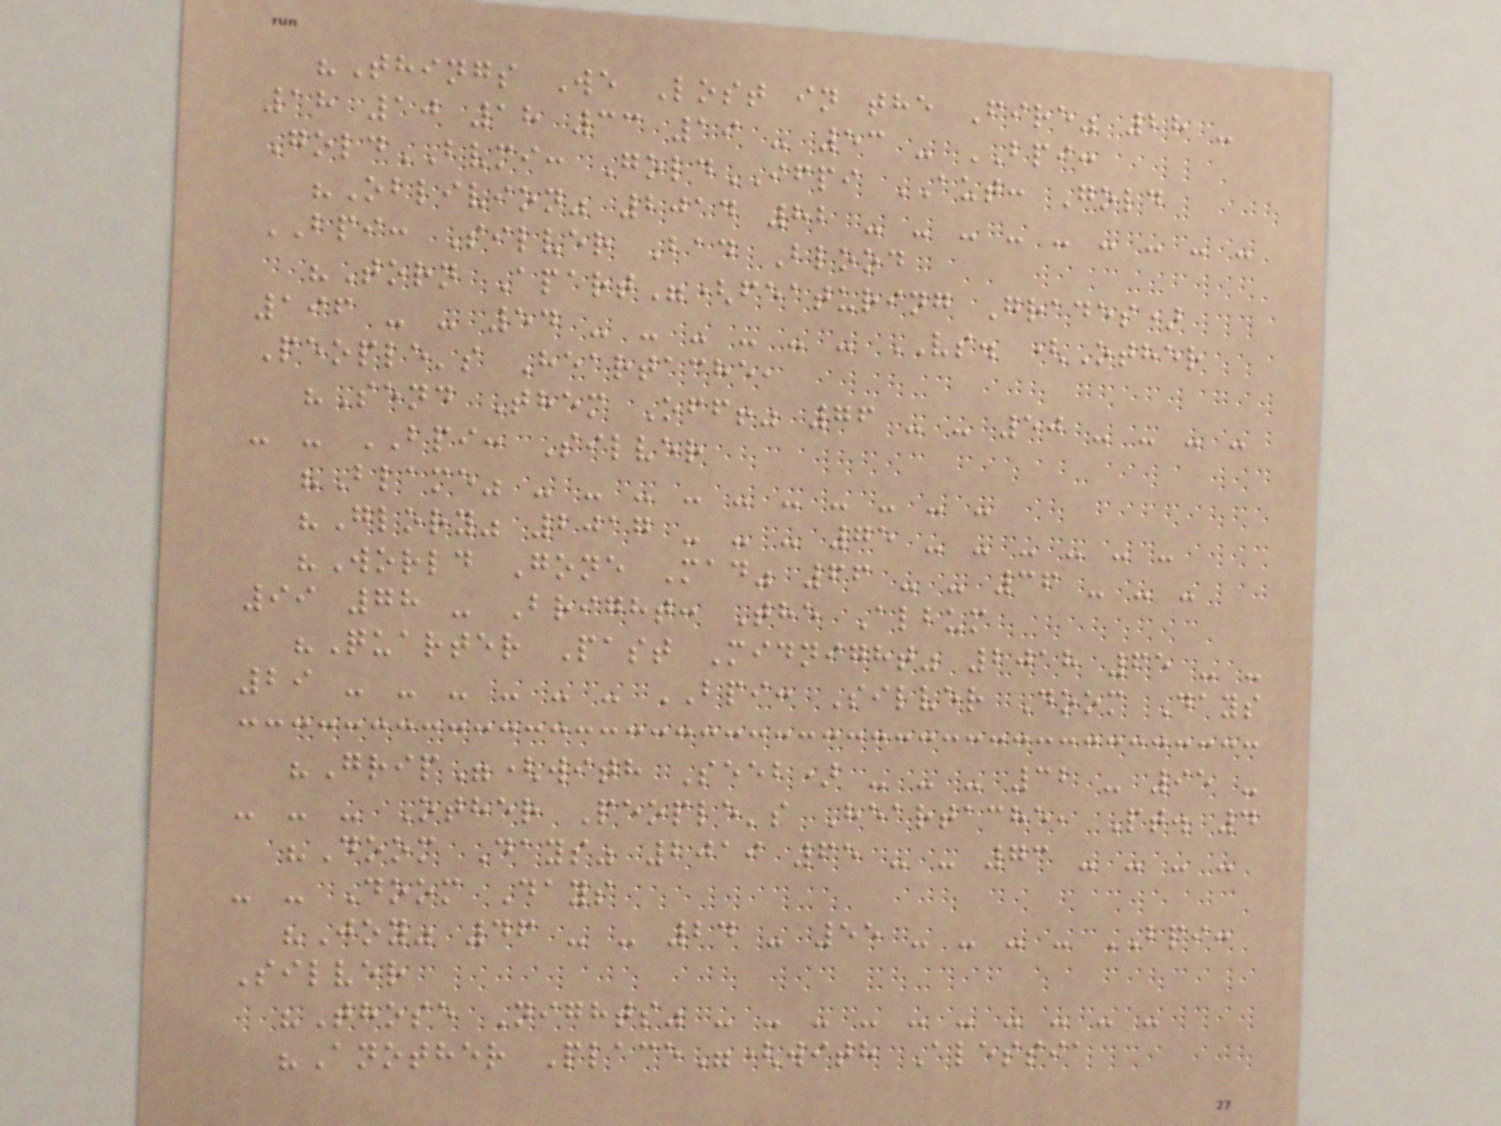"Things We Lost in the Fire" 28 -
18 10 18 33 19 - 53 - BPI:
GoldBVMI: GoldIFPI AUT: Gold
"Oblivion" 2014 82 - - - - - - - - -
BPI: Silver Bad Blood
"Torn Apart"(featuring Grades)
196 - - 54 - - - - - - VS. (Other
People's Heartache,
"Send Them Off!" 76 - - 50 - - - -
- - BPI: Silver
"Blame" - - - - - - - - - -
"Glory" 2017 - - - 75 - - - - - -
"World Gone Mad" 66 - - 36 - - -
99 78 - Bright: The Album
"Quarter Past Midnight" 2018 65 - -
29 - - - - - - BPI: Silver Doom Days
"Grip"(with Seeb) - - - 32 - 95 -
- - - Other People's Heartache, Pt. 4
"Doom Days" 2019 65 - - 73 - - - -
- - Doom Days
"Joy" 46 - - 24 - 55 - - - - BPI:
Silver
"Those Nights" - - - - - - - - - -
"Another Place"(with Alessia
